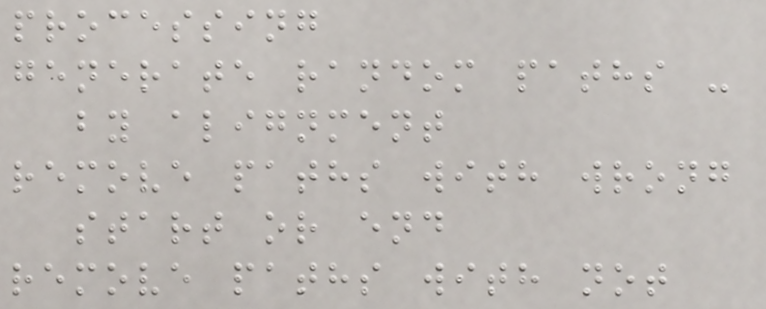processing
generate random paths -
by alignment
remove paths with wrong
start or end
remove paths with not
